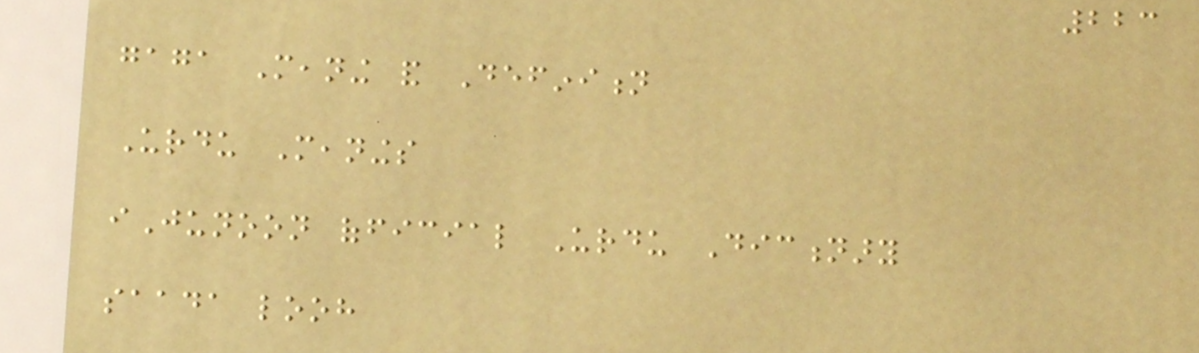223
gaga Meaning and Definition
Urdu Meanings
iJunoon official Urdu Dictionary
saada looh
